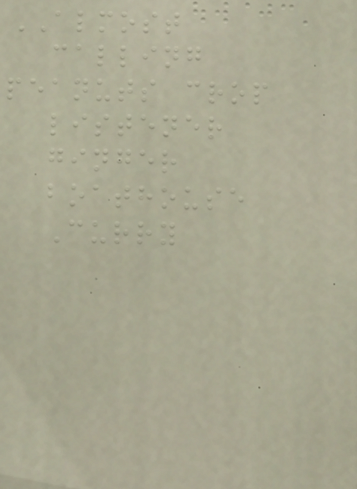ALMOST
calling
peanuts crop
listener
ginger
boathouse
Curry
